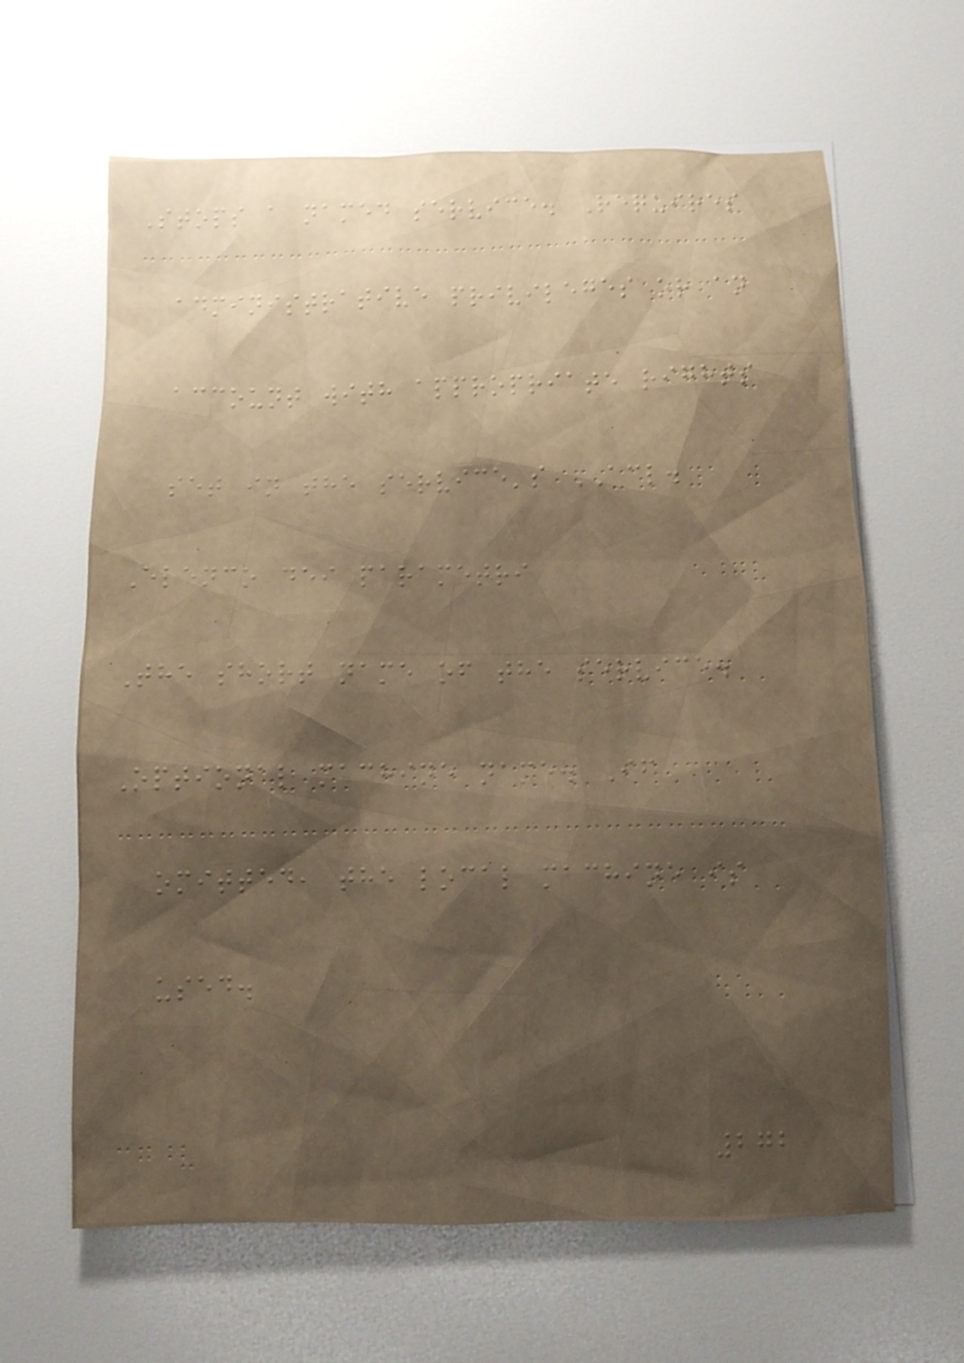Stops a named service. Requires
administrative privileges or an
account with appropriate rights
set in the service's ACL.
Elenco dei parametri
The short name of the service.
Optional machine name. If
omitted, the local machine is
used.
272
